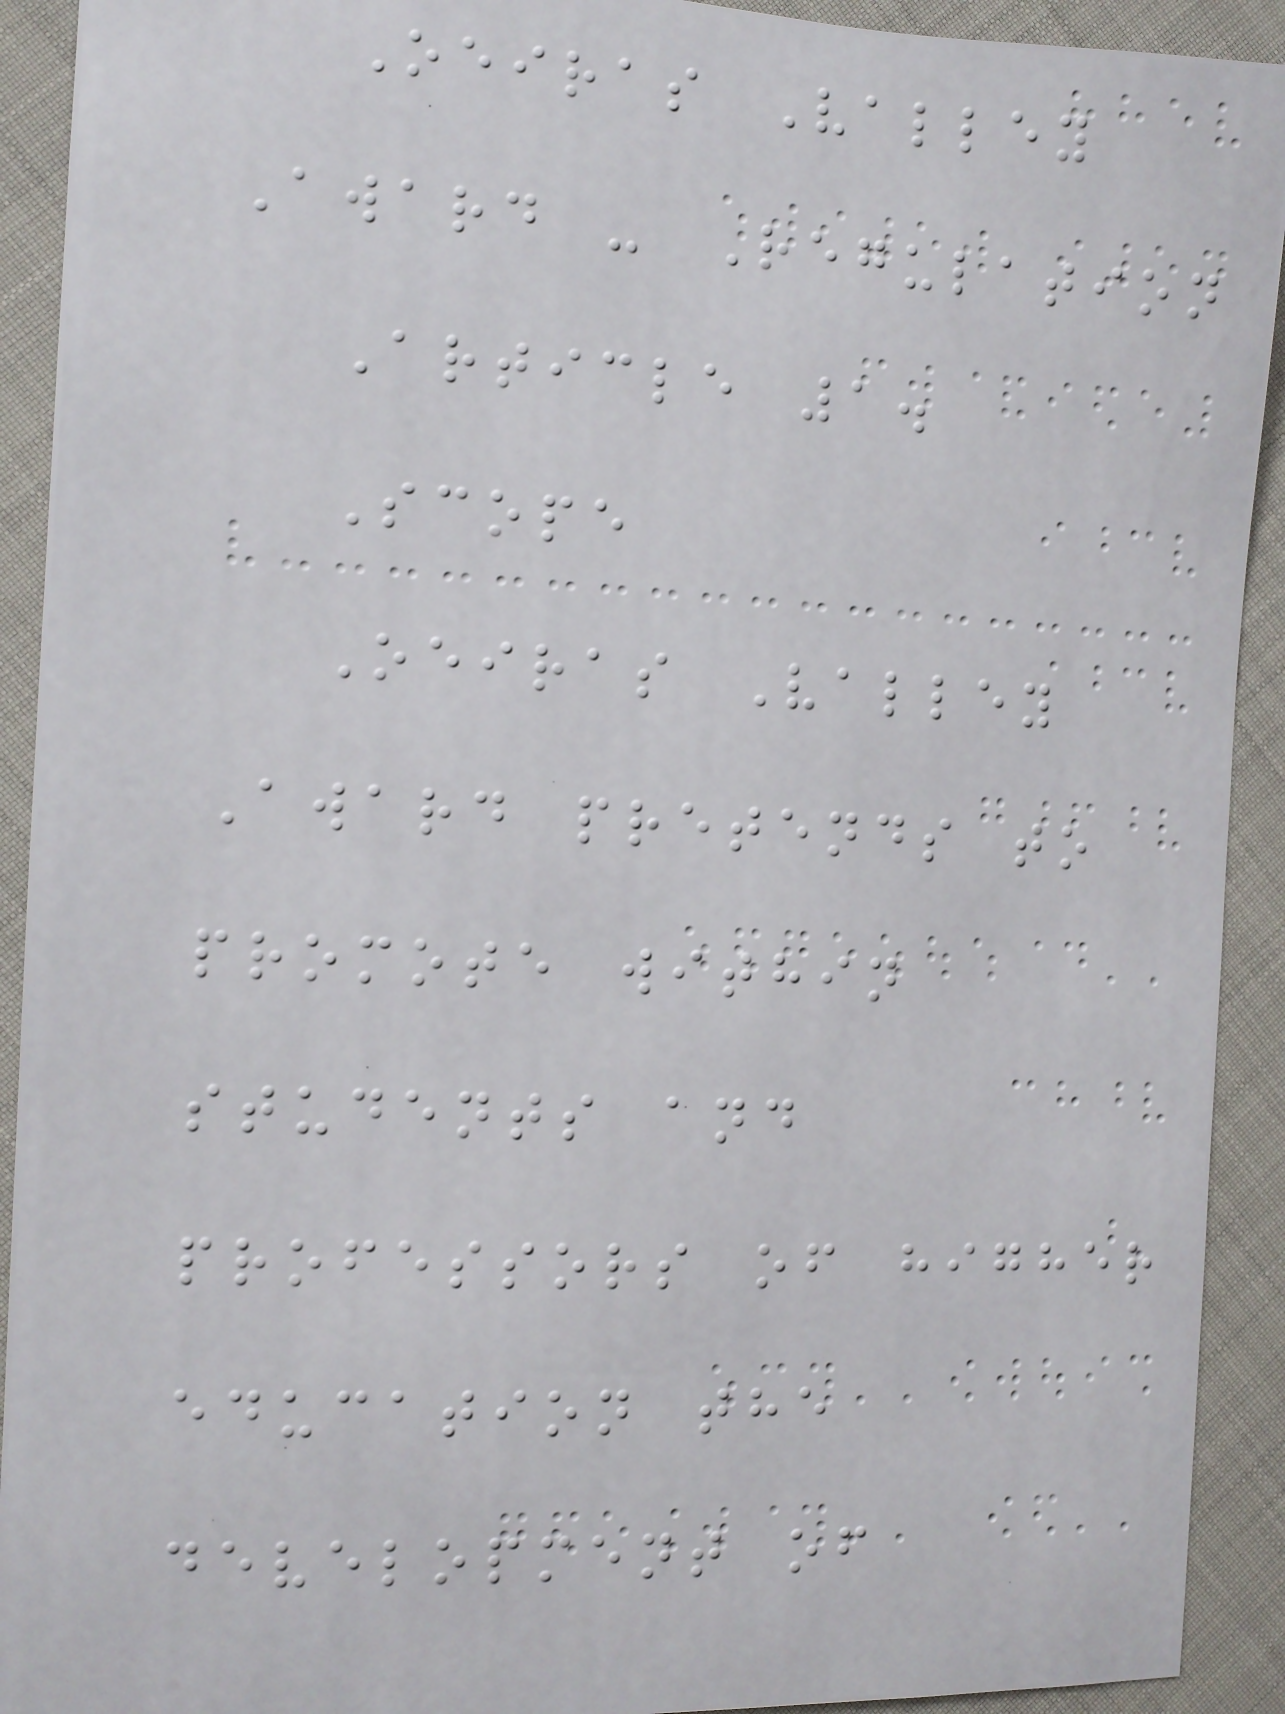Oeiras Valley
Award - Regulation
Article 1.
Scope
Oeiras Valley
Award pretends to
promote within
students and
professors of higher
education the
development of
